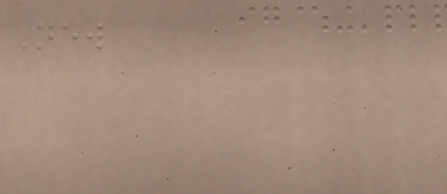New
